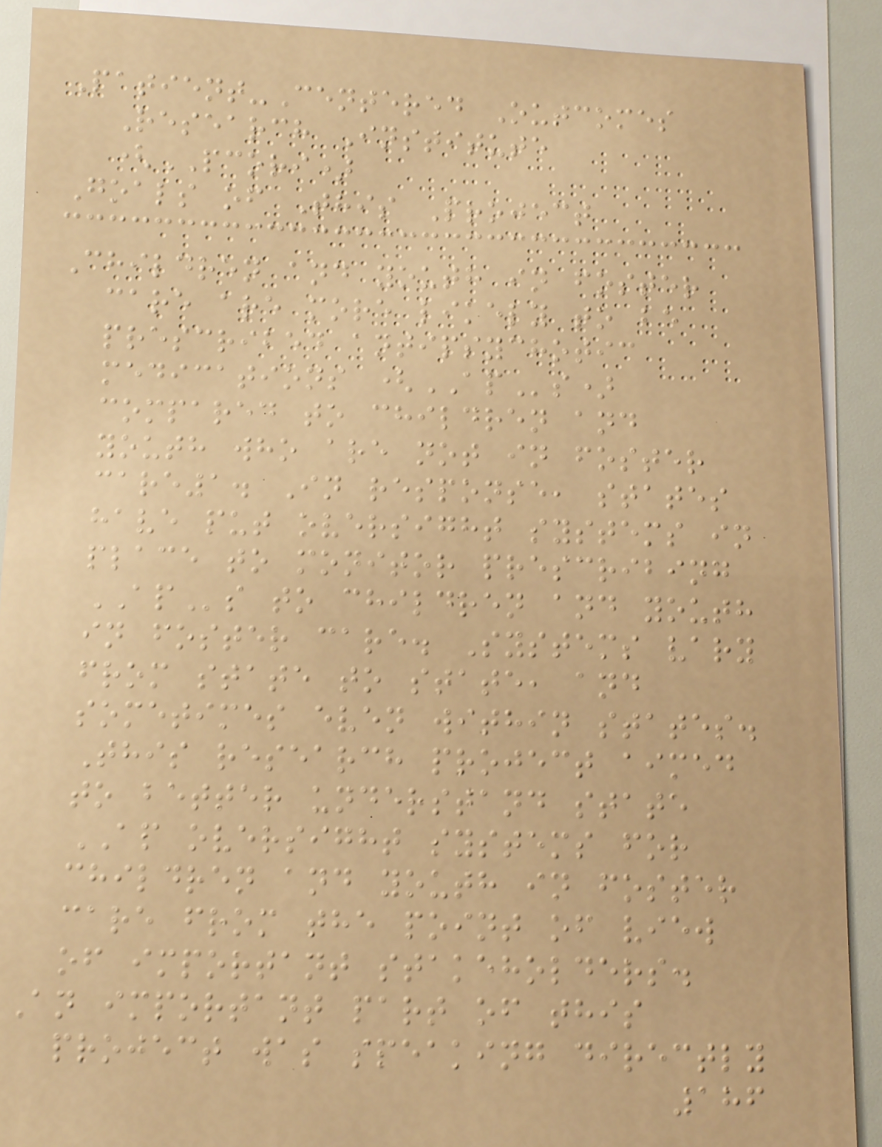Patient-Centered Outcomes
Research Institute
(PCORI)
Goals of This Project
Children and youth in foster
care are more likely to be
prescribed antipsychotic
medications (APs)
compared to children and
youth who are not in foster
care1. In response, states
have put oversight systems in
place to monitor prescribing
APs to children and youth
in foster care. Systems vary
from state to state, and
sometimes even within states.
This research project aimed
to better understand state
AP oversight systems for
children and youth in foster
care from the point of view
of important stakeholders.
An important part of this
project was speaking directly
186
